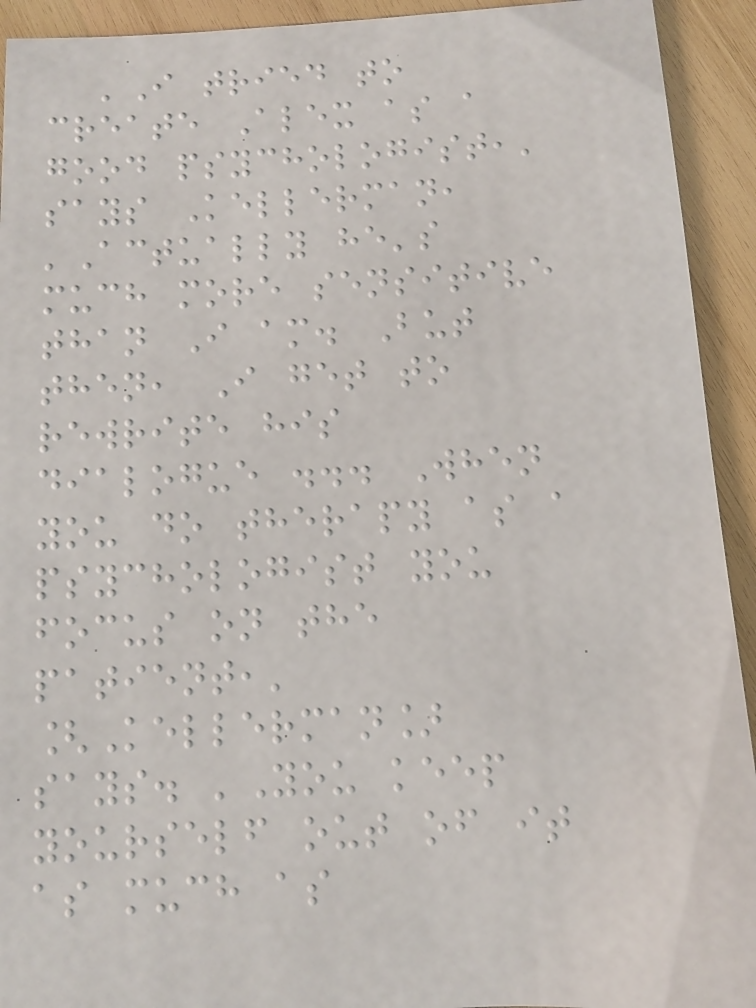'I tried to
create Alex as a
good psychologist,'
says Kellerman,
'Actually he's
much more sensitive
than I am. But
then, I get to
rewrite his
dialogue ... When
you do therapy as a
psychologist you
focus on the
patient,'
[Kellerman]
says. 'You keep
yourself out of it
as much as
